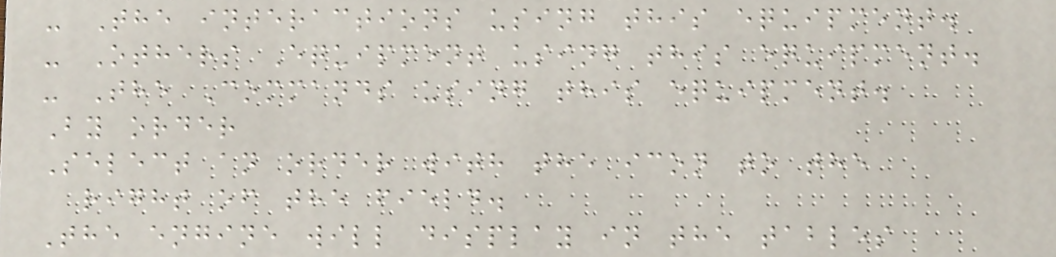- The interactions using this equipment.
- Others Equipment using this equipment.
- The Commands using this equipment.
By order
Select an order with the icon to the
right of the field.
The engine will display in the tables
